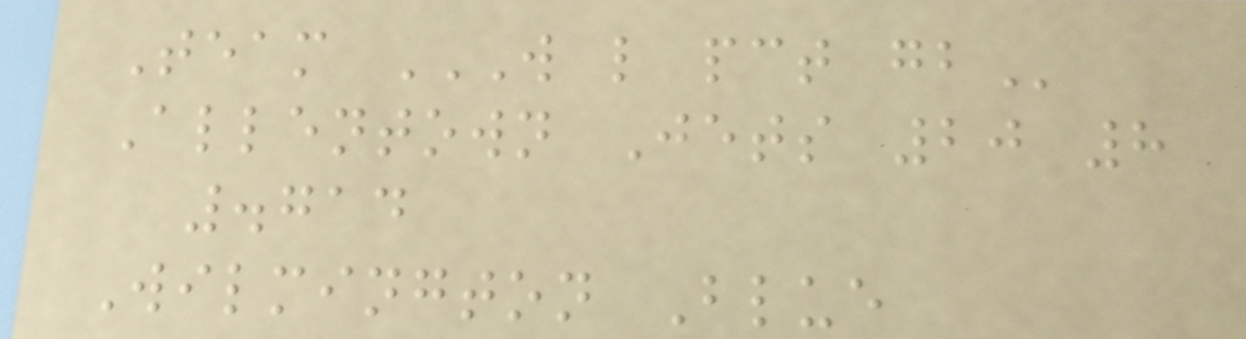Team W L PCT GB
Allentown Jets 20 8
.714
Wilmington Blue
